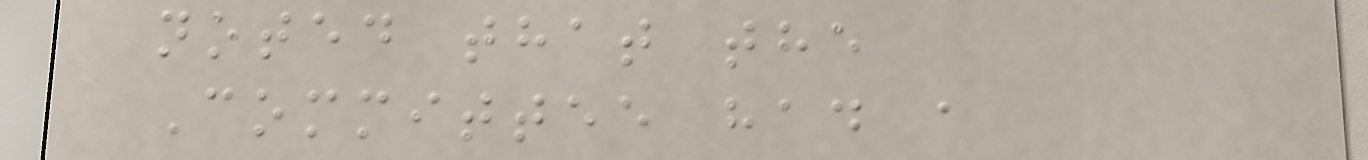noted that the
Committee had a
